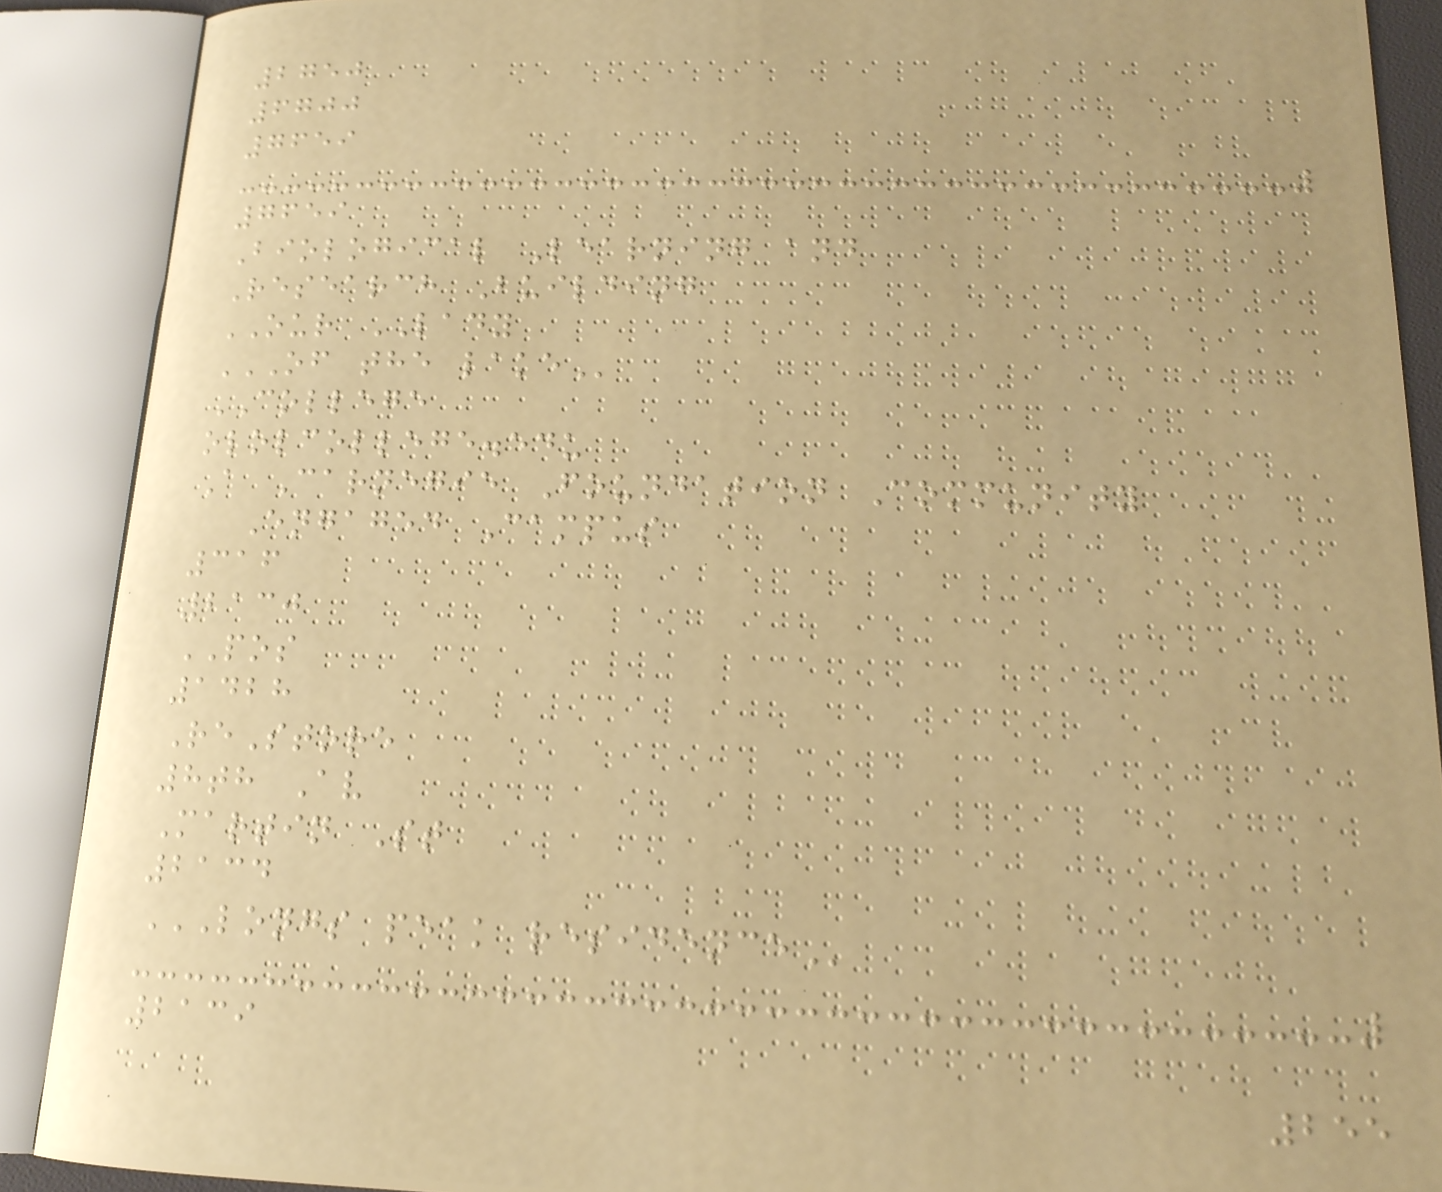2750
6700
7659
7659
Biological Learning and
Research Building
OUR LADY
OF THE LAKE
COLLEGE
ololcollege.edu
A Carnegie Foundation Community
Engaged Campus
316
2130
POS
1428
ReStore
8th Av
Martin St
2134
LONGS PEAK RESIDENCE
2139
255
